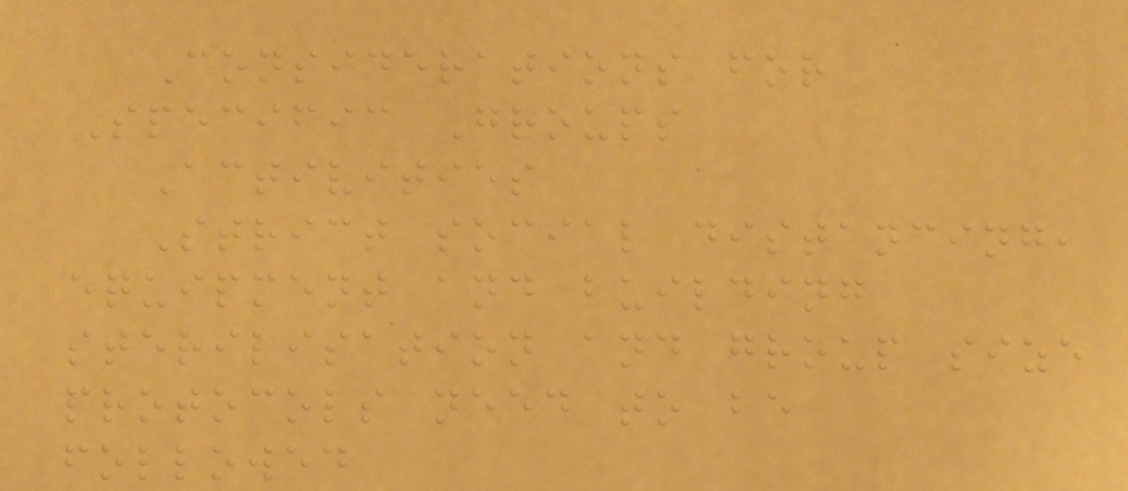Considerations for
Specific Groups
Activities
Strict social distancing,
equipment and building
sterilisation and group size
protocols need to be
followed
